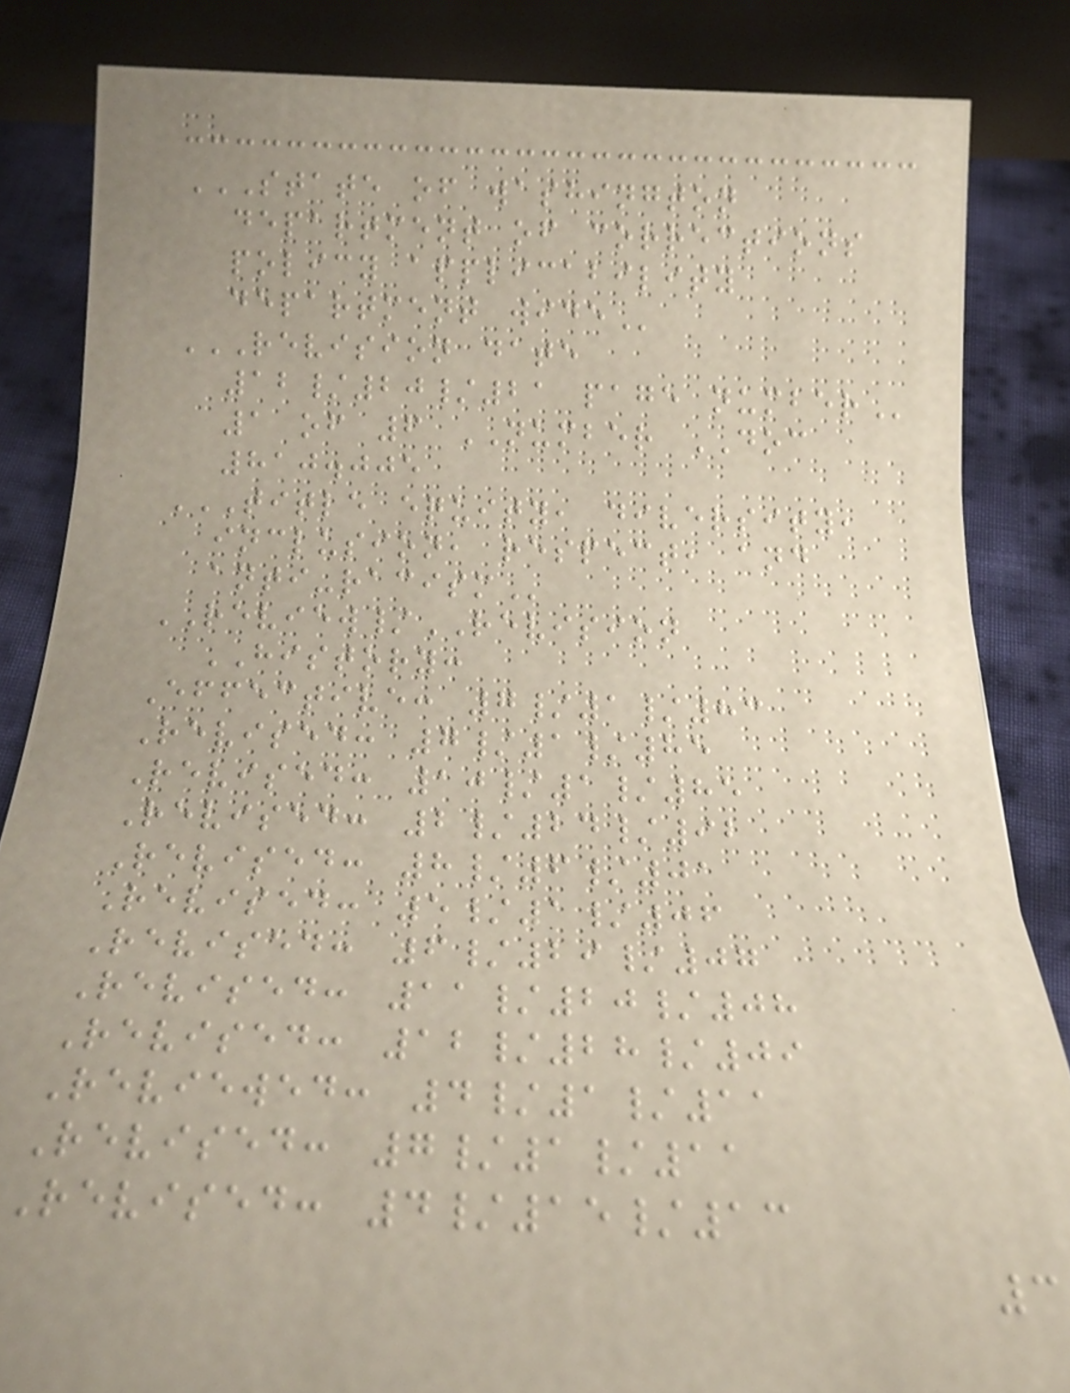STATE OF WASHINGTON
DEPARTMENT OF CORRECTIONS
POLICY APPLICABILITY
DEPARTMENT WIDE
REVISION DATE
12/20/21 PAGE NUMBER
1 of 6 NUMBER DOC
810.005
TITLE EQUITY, DIVERSITY,
INCLUSION, RESPECT, AND
ANTI-RACISM
REVIEW/REVISION
HISTORY:
Effective: 7/1/83
Revised: 7/1/85
Revised: 10/1/85
Revised: 2/24/92
Revised: 8/6/01
Revised: 5/1/06
Revised: 6/29/07
Revised: 11/20/08
Revised: 12/28/09
Reviewed: 4/1/11
Revised: 7/1/11
Revised: 4/15/13
3
